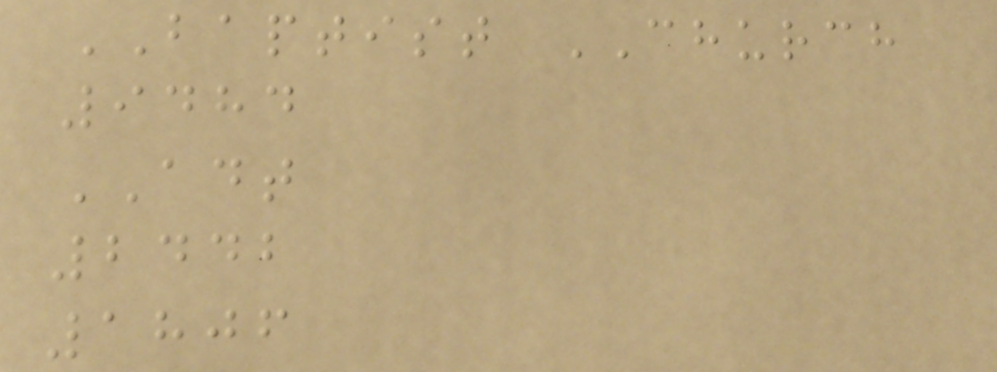BAPTIST CHURCH
9484
ADT
2442
1806
